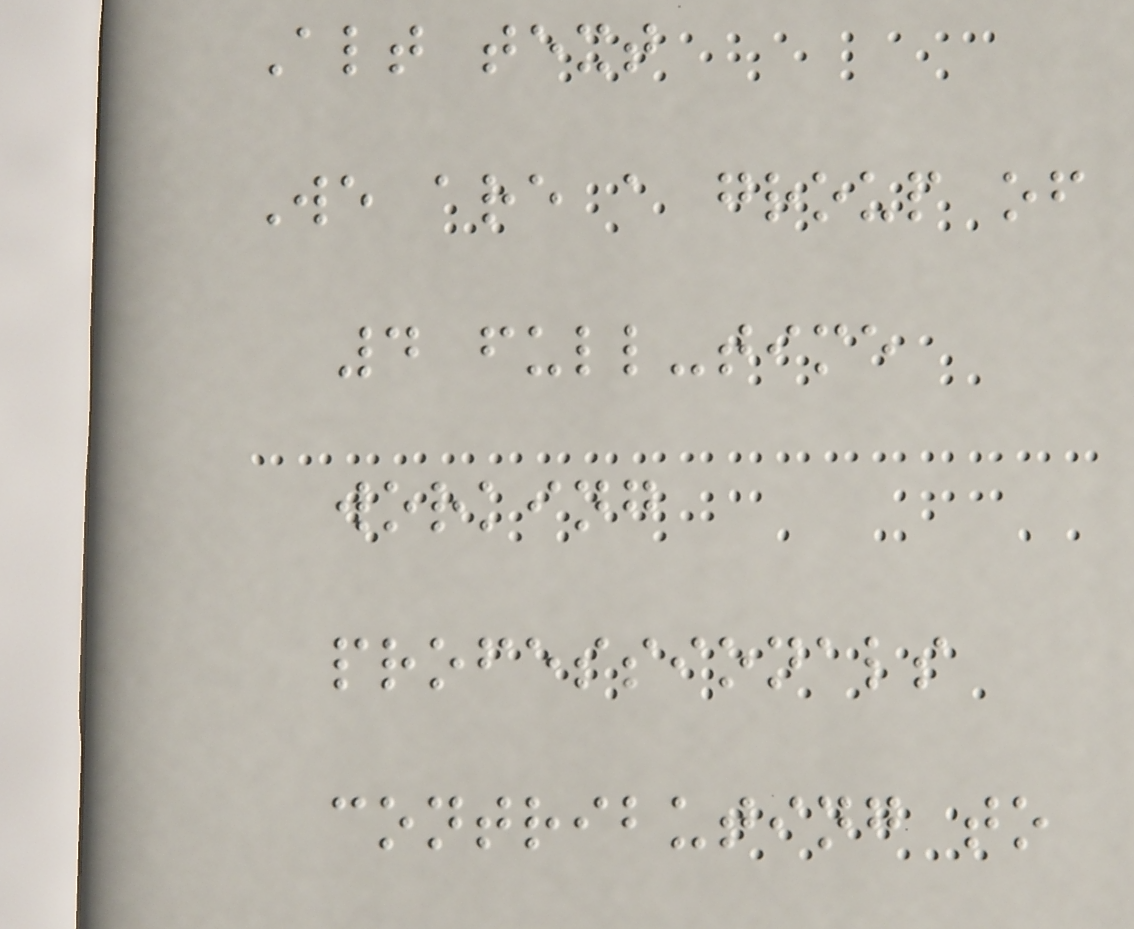Alt text
We are a group of
4 full-time
working
professionals
contributing to
